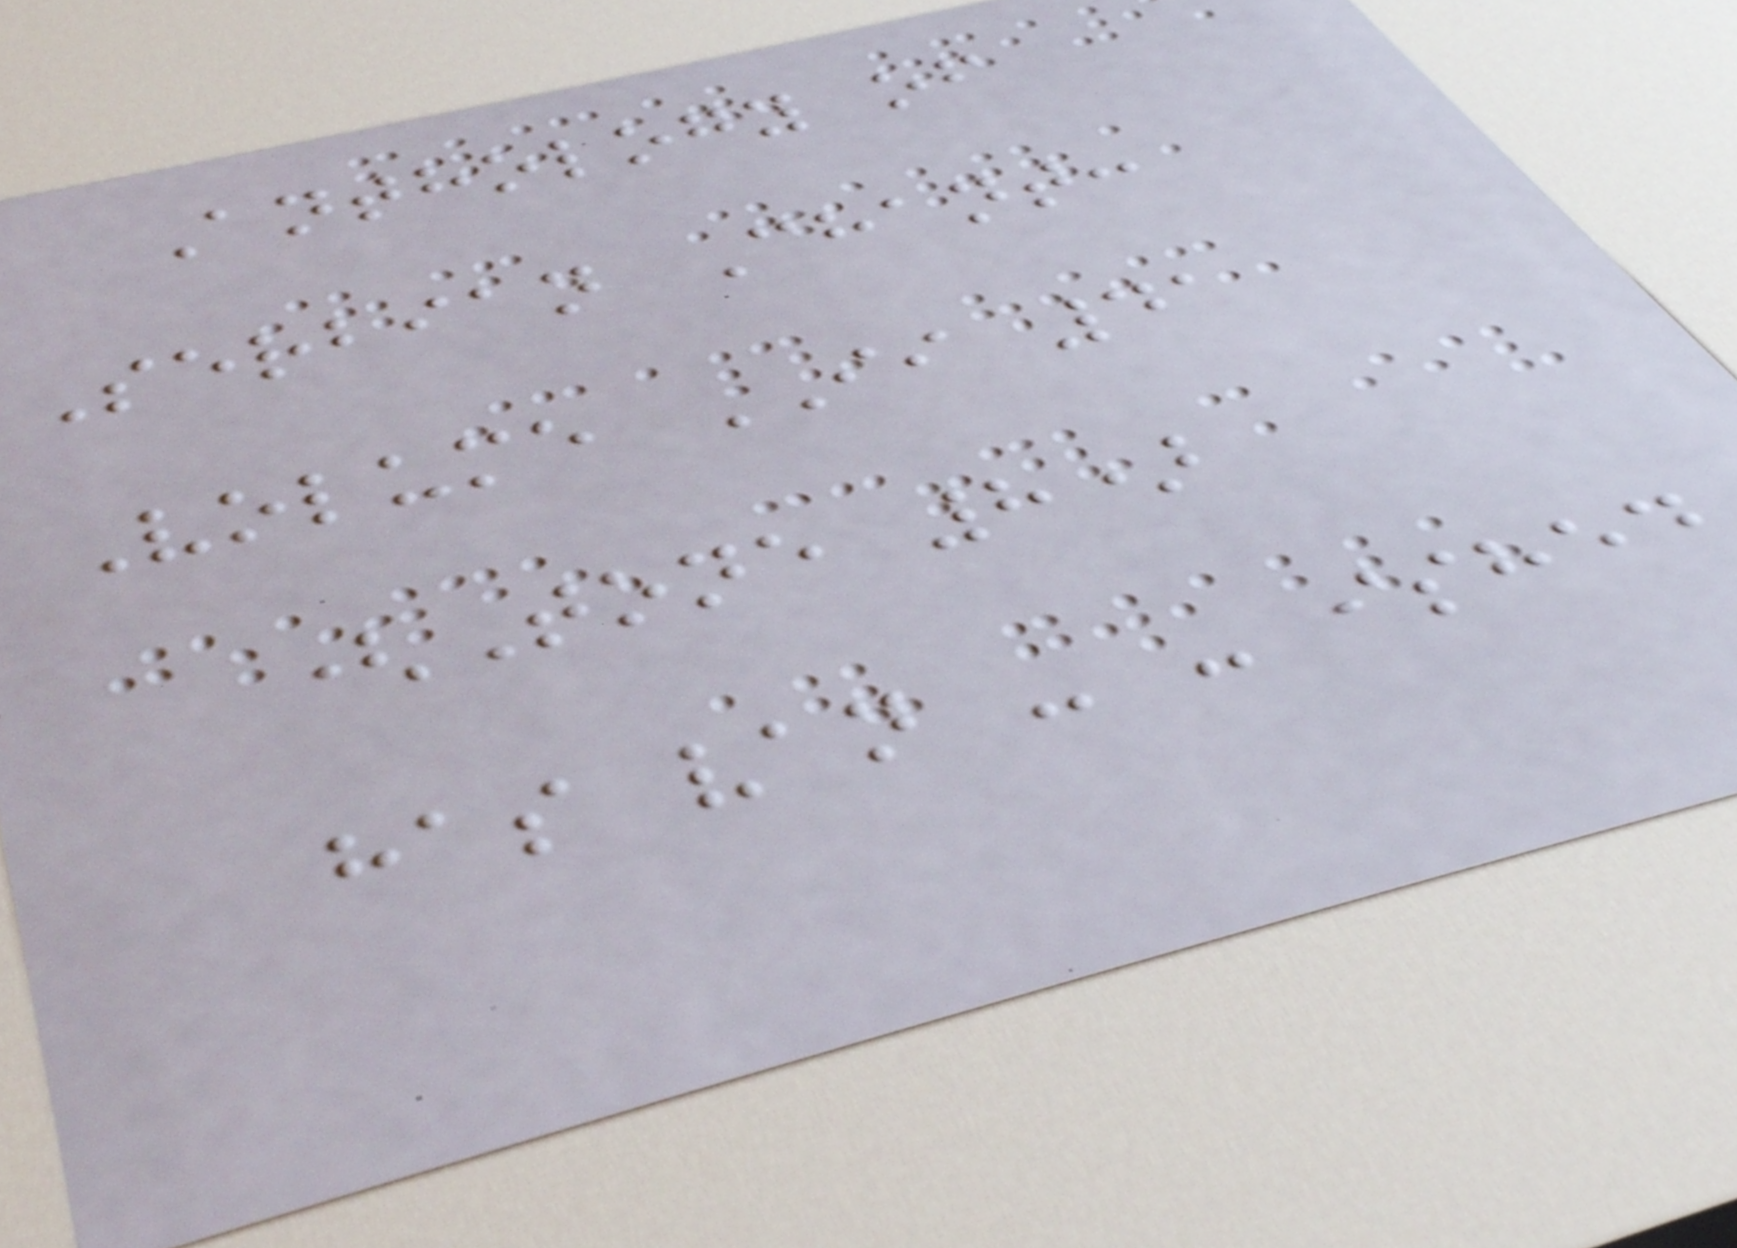Anthology of
Serbian Chant:
Volume II 41
(Tone 8)
has van - - ished
